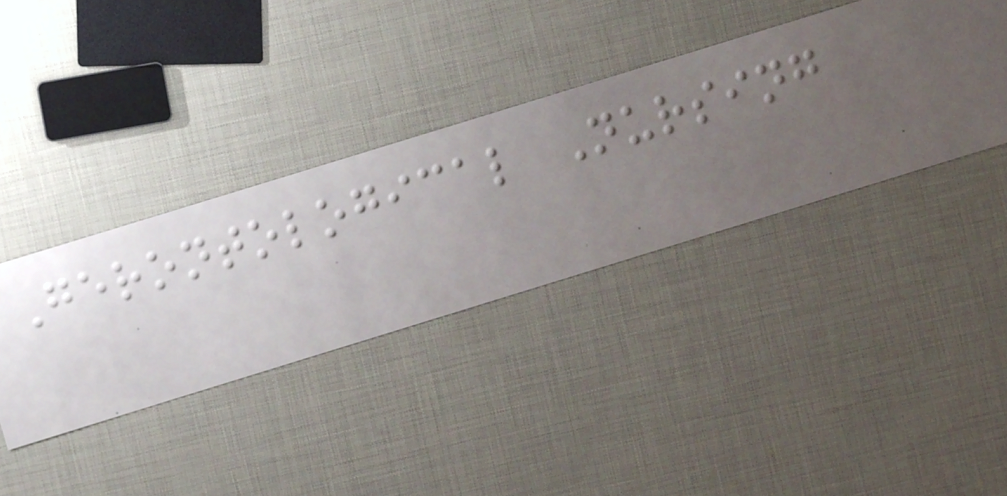Gerontological Nursing
